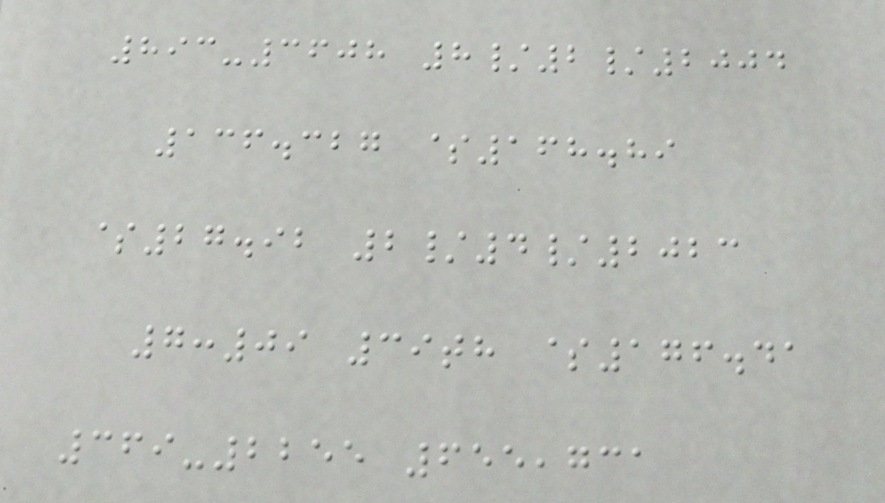893-3608 8/2/2004
136.327 $168.89
$27.92 2/4/2023
7:09 39th $176.41
369-2255 655,731
